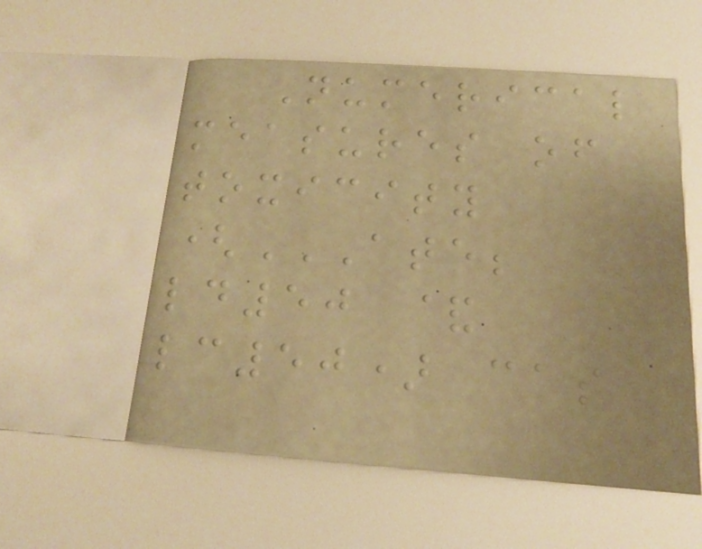Numerical
measures of
toxicity
(ATE;
LD50 &
LC50) CAS
